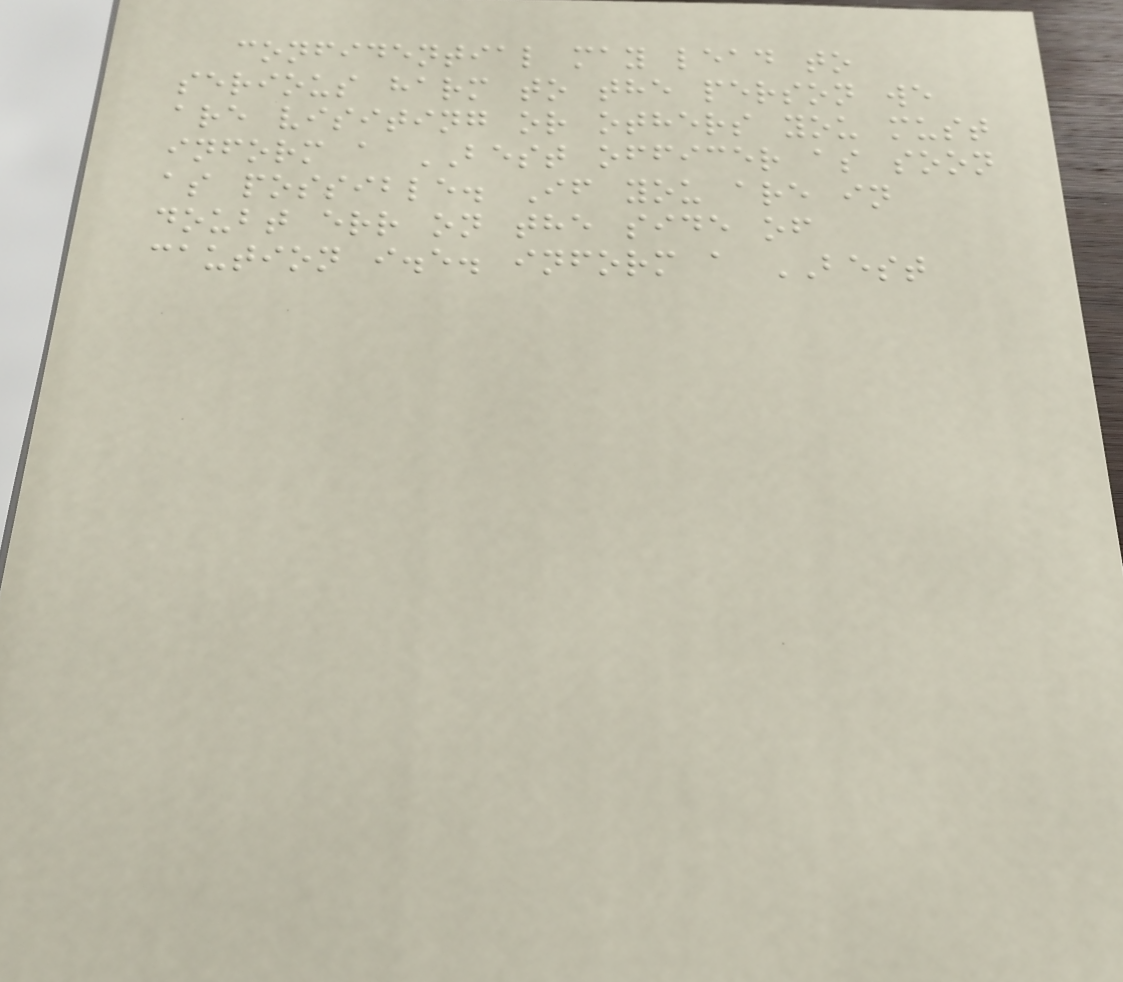confidential may lead to
serious harm to the person we
are visiting or others you must
inform a BEST officer as soon
as possible. If you are in
doubt err on the side of
caution i.e. inform a BEST
